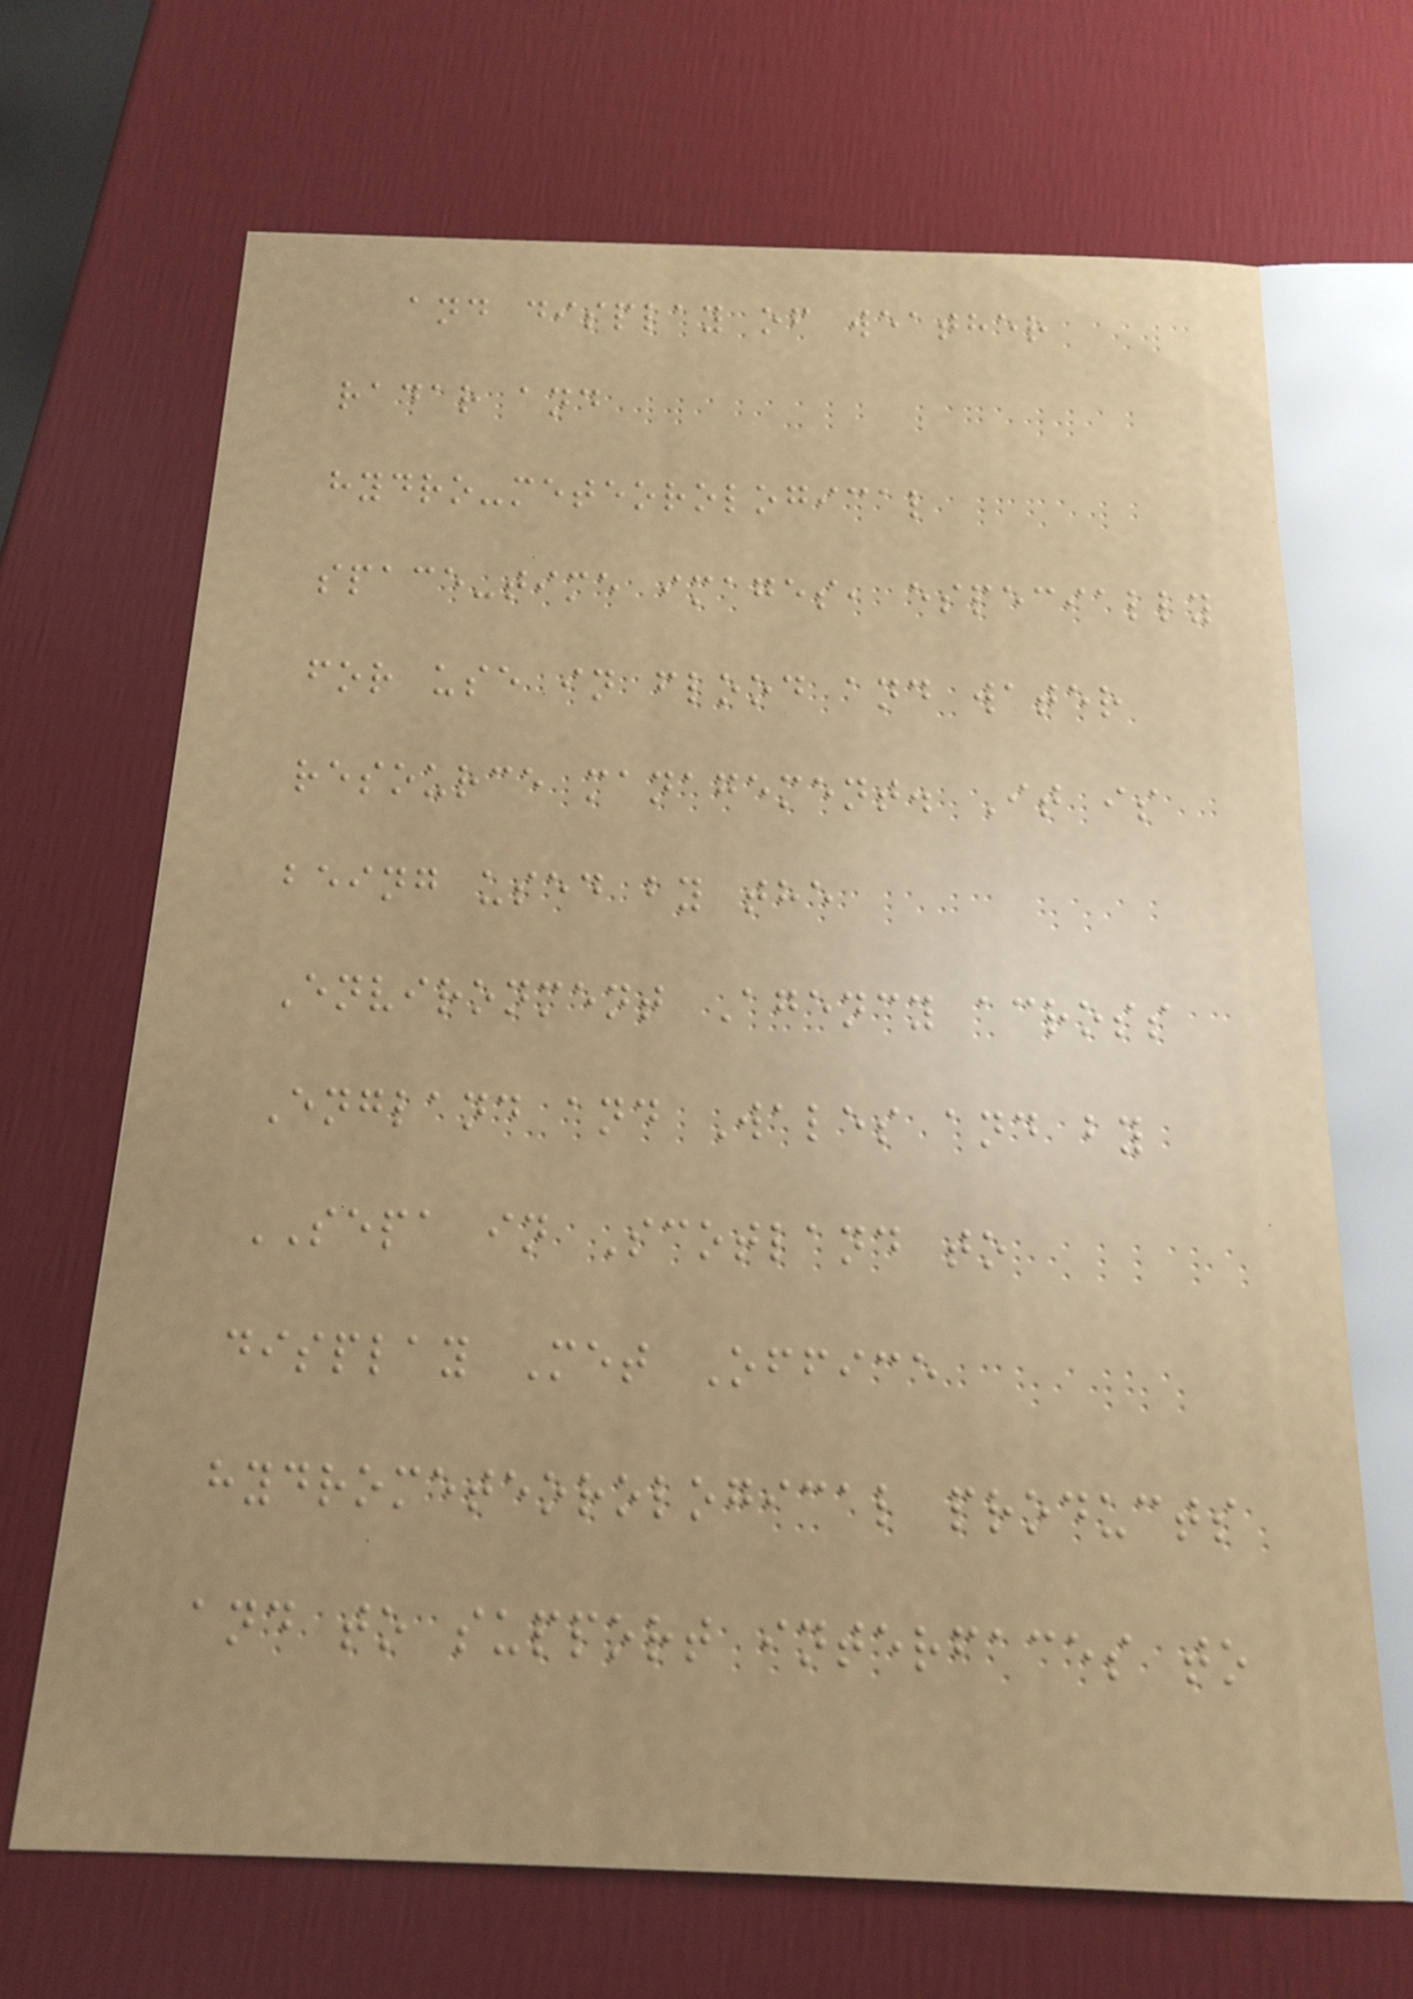and display of weather
radar and
hydro-meteorological
space-time images, especially
for use in flood and water
resource management. It is
being used by the
Environment Agency across
England and Wales and by
SEPA in Scotland to
display Met Office
hydrometeorological products
and to support interfaces to
